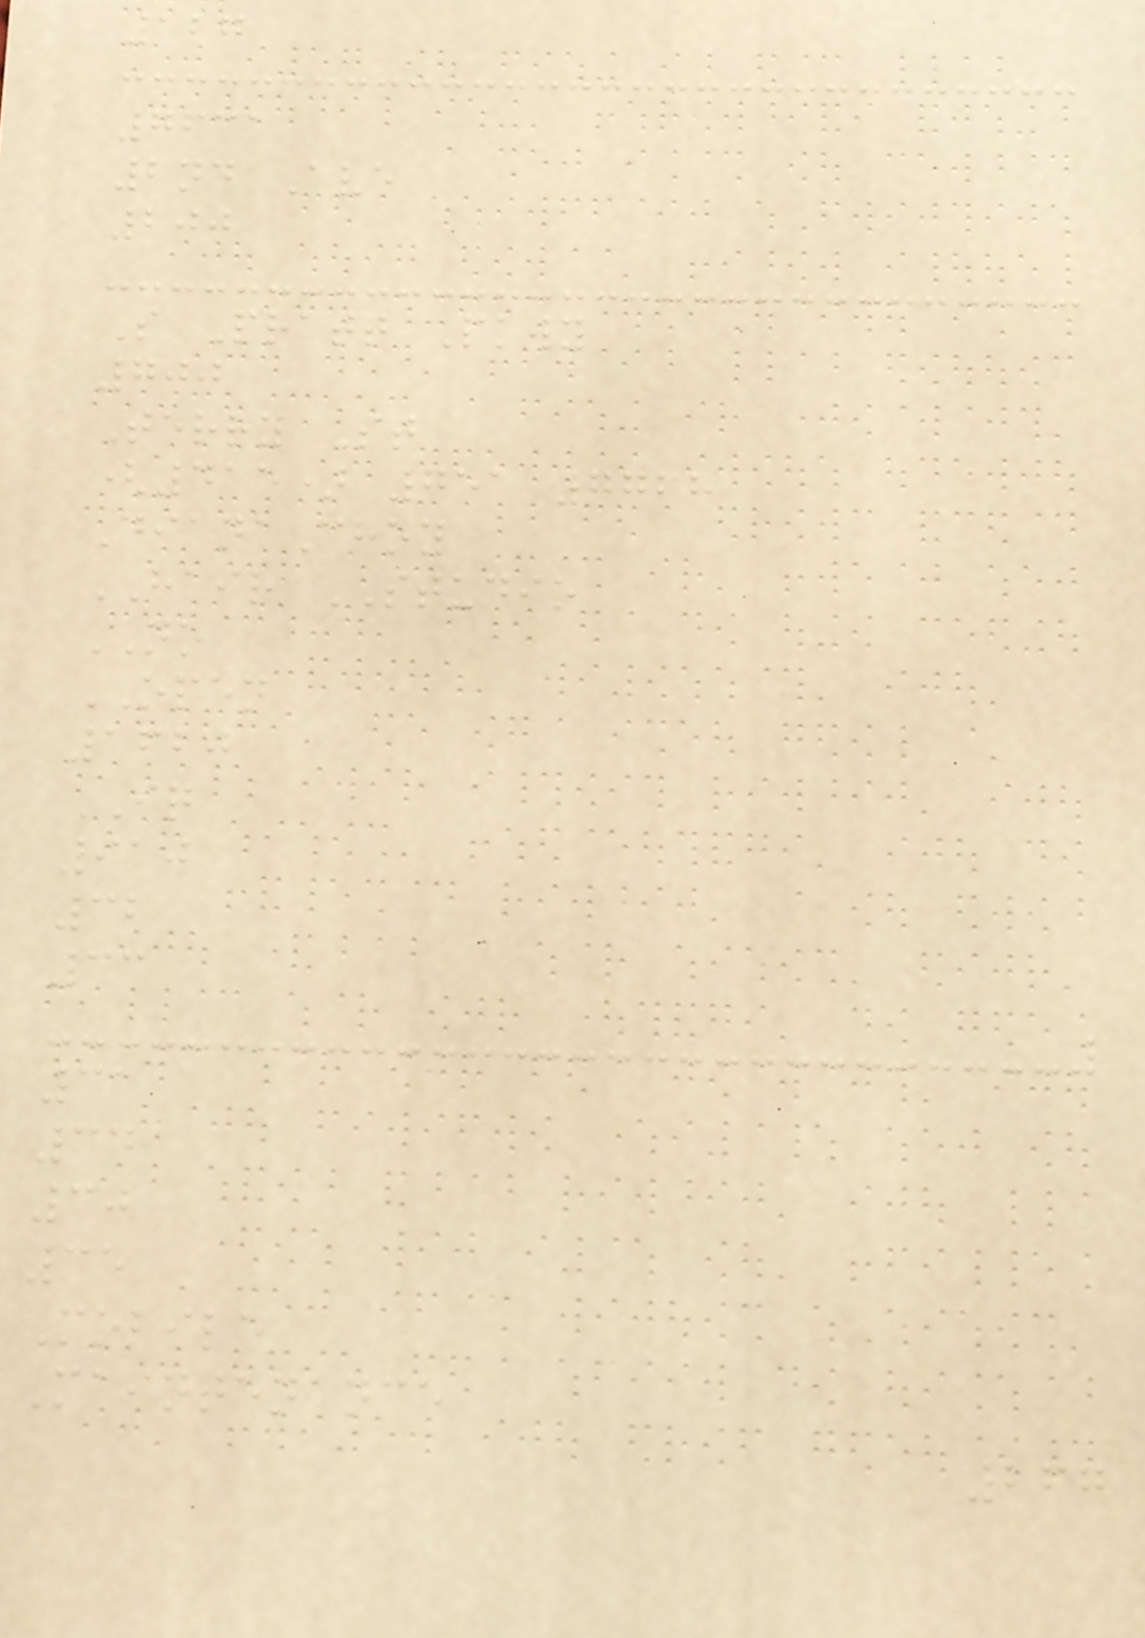127
7631
2nd Ave
200
S Pratt Pkwy
700
Terry St
(415) 751 7768
DianaChoy
HAIR STUDIO
NO
OPEN
1620
IQ
910
32
33
31
34
30
35
Mobile
Maintenance
267
